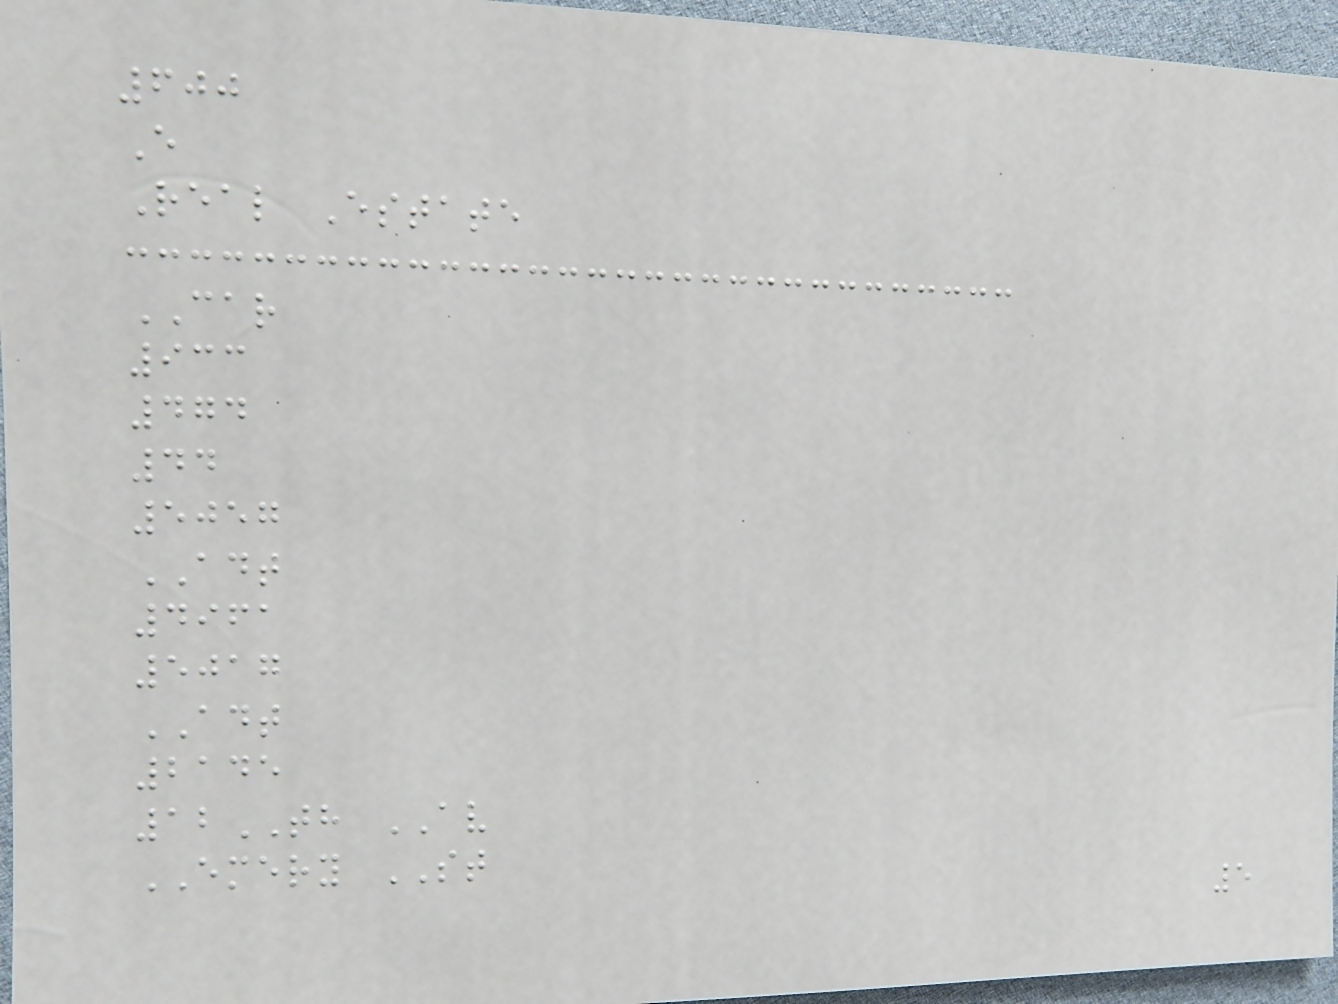600
E
Real Estate
CAR
933
474
44
5057
ADT
4961
5017
ADT
2145
12TH AV
EMERY ST
5
